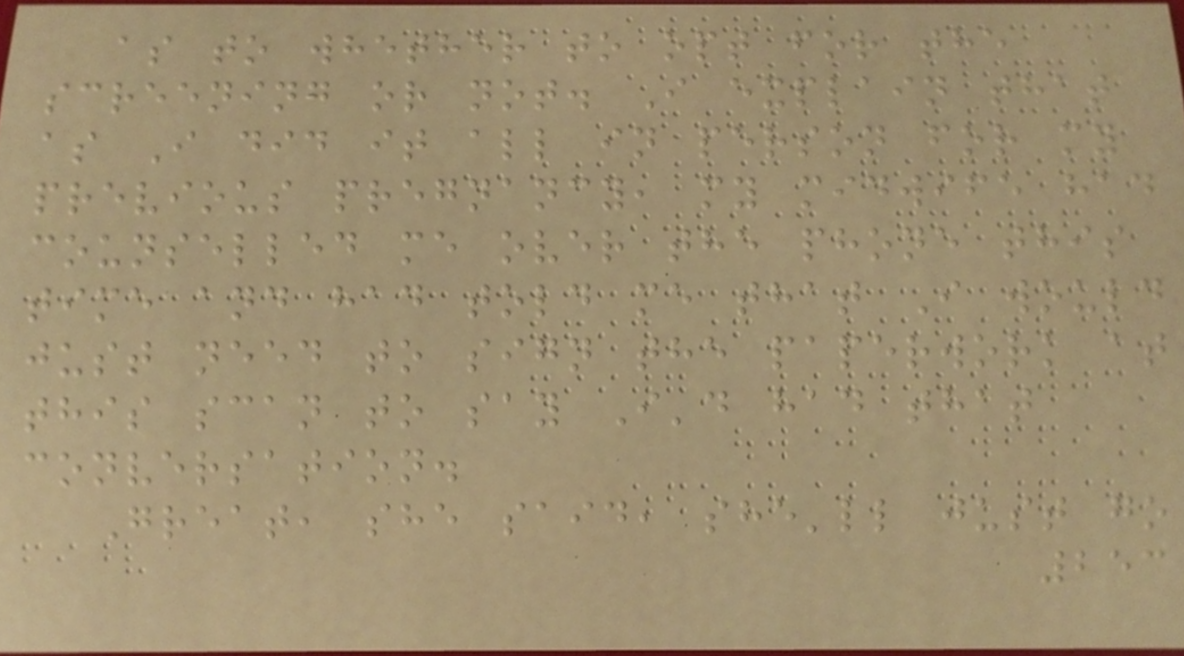as to whether to opt for the
screening or not. I explain that
as I did it all in person for my
previous pregnancy, my midwife had
counselled me over the phone this
time and had told me that I would
just need to sign the paperwork at
this scan to say I'd had that
conversation.
Great, she said, she'll just go
253
